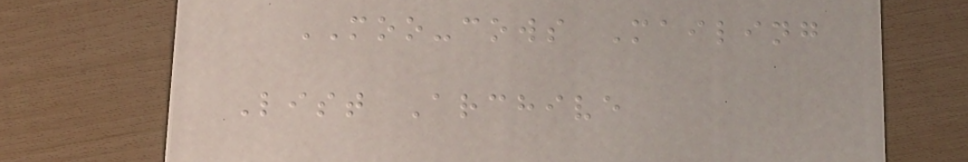MOO-cows Mailing
List Archive
